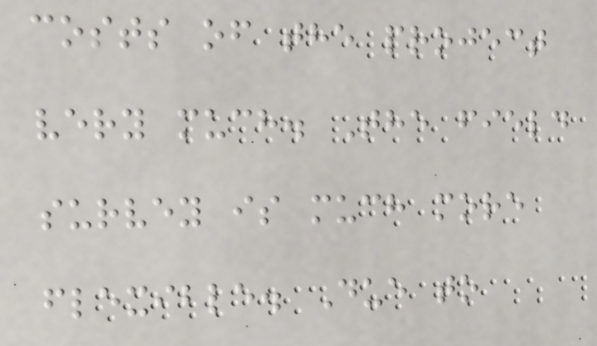costs of the project
very much. The field
survey is much more
flexible. Due to
